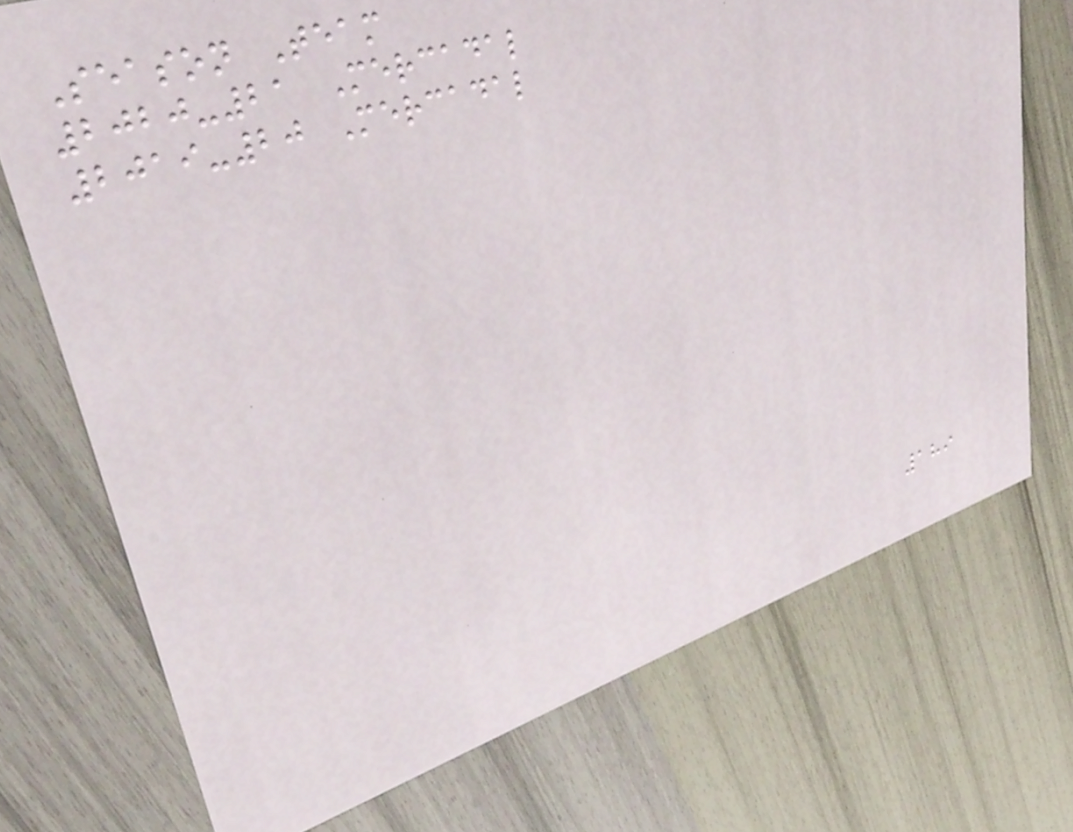Season Team
2020-21 Mercadal
2019-20 Mercadal
189
